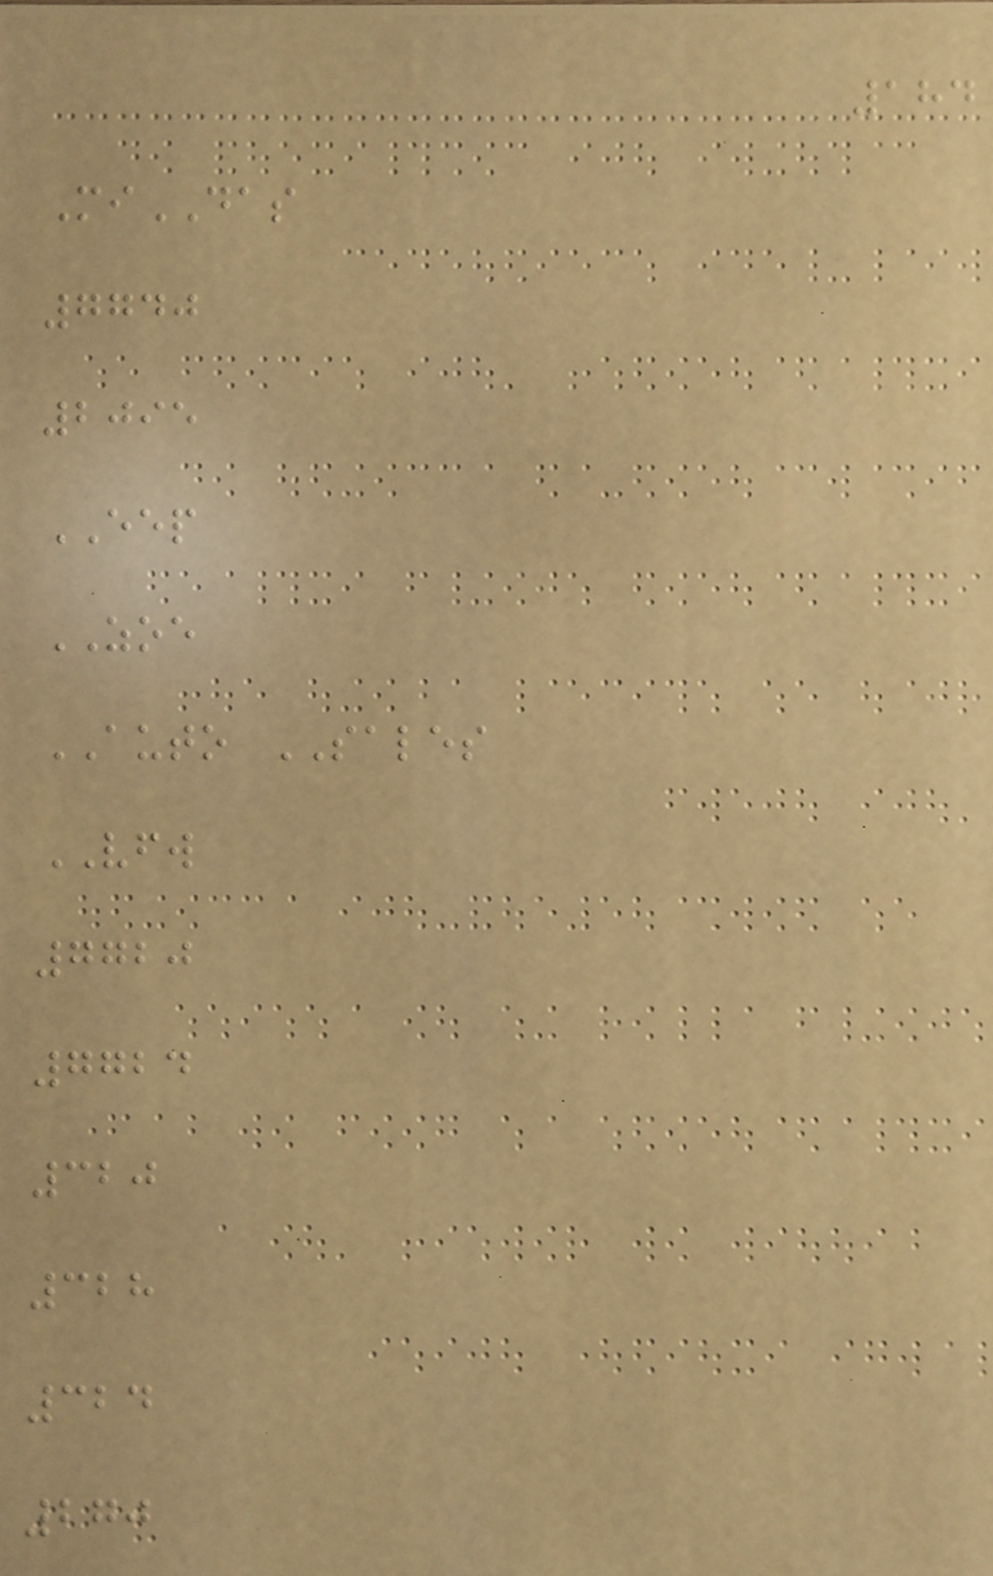184
MiDAS
7740
2095
EEP
ZOE
AUTO SALES
VFW
7720
7724
320
328
324
270
